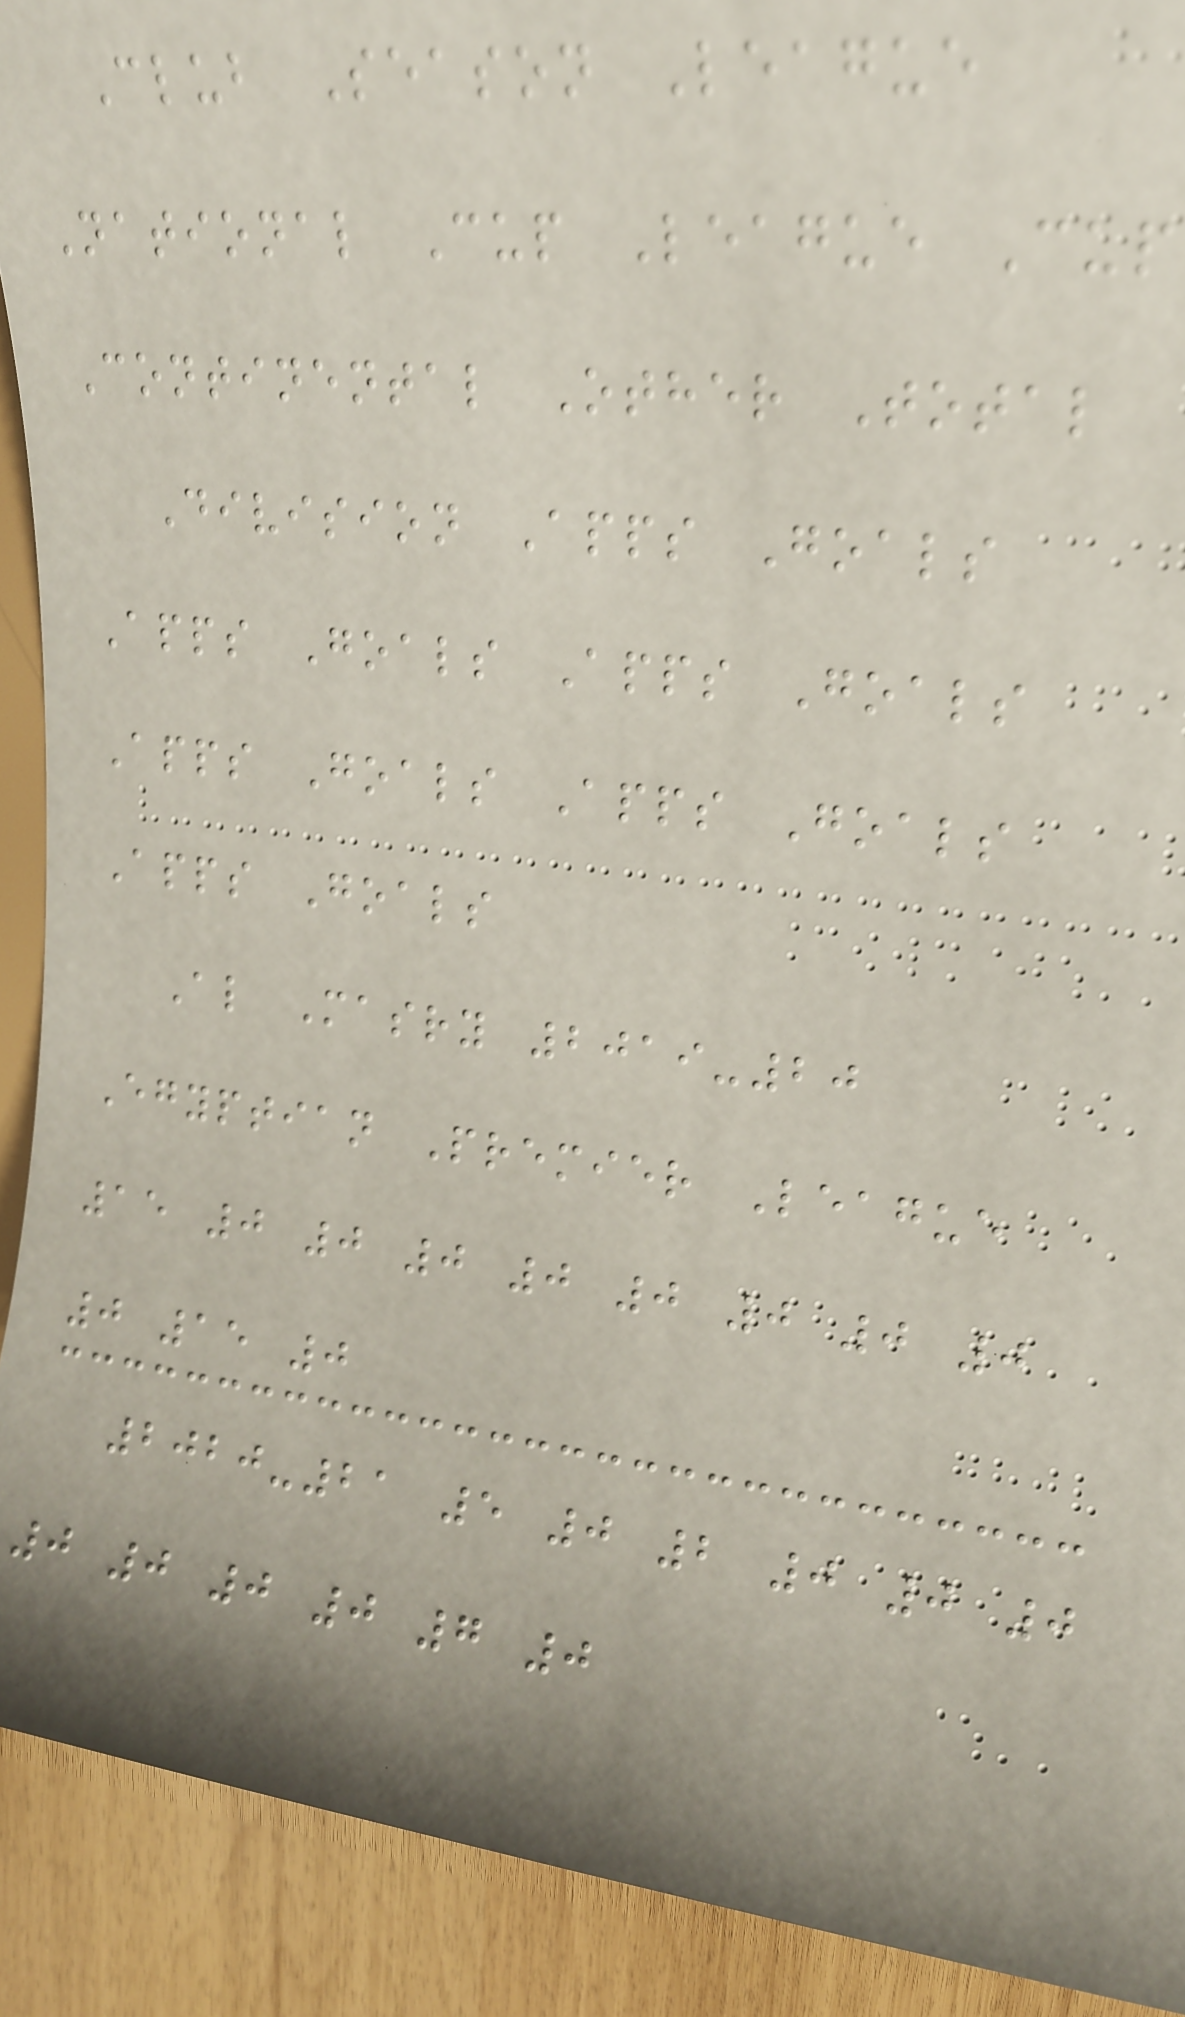Club Season League
National Cup League Cup
Continental Other Total
Division Apps Goals
Apps Goals Apps Goals
Apps Goals Apps Goals
Apps Goals
Al Masry 2019-20
Egyptian Premier League
15 0 0 0 0 0 0 0 0
0 15 0
2020-21 5 0 2 0 0 0
0 0 0 0 7 0
